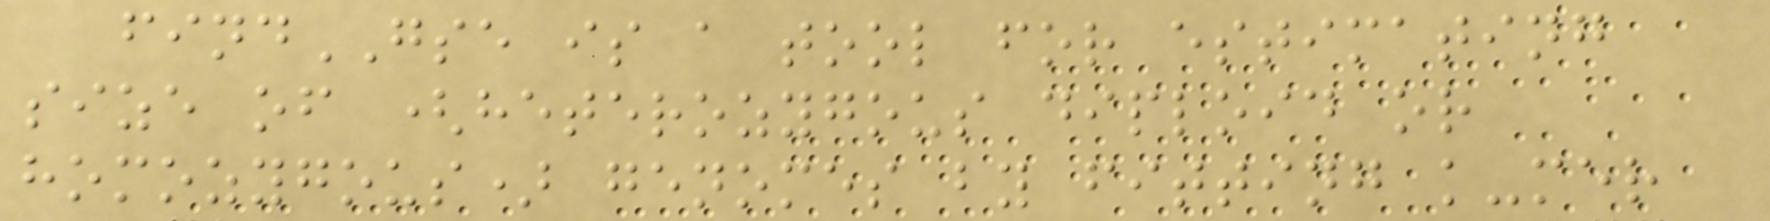findGSE is a tool for estimating
size of (heterozygous diploid or
homozygous) genomes by fitting k-mer
